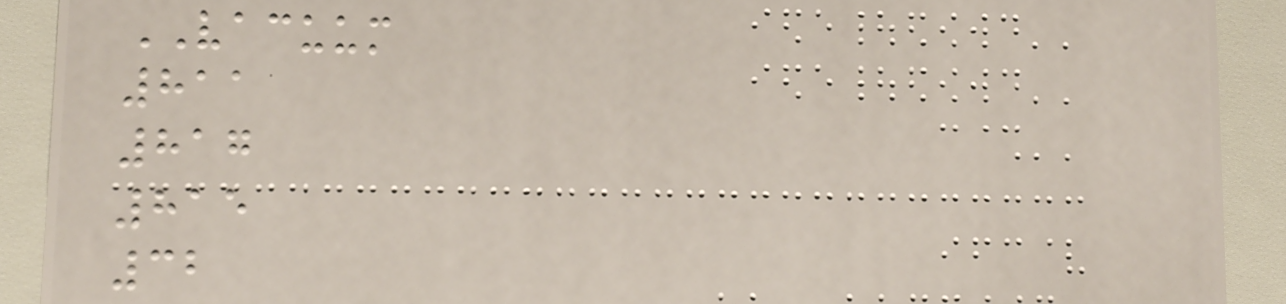VACUUM
811
817
815
32
